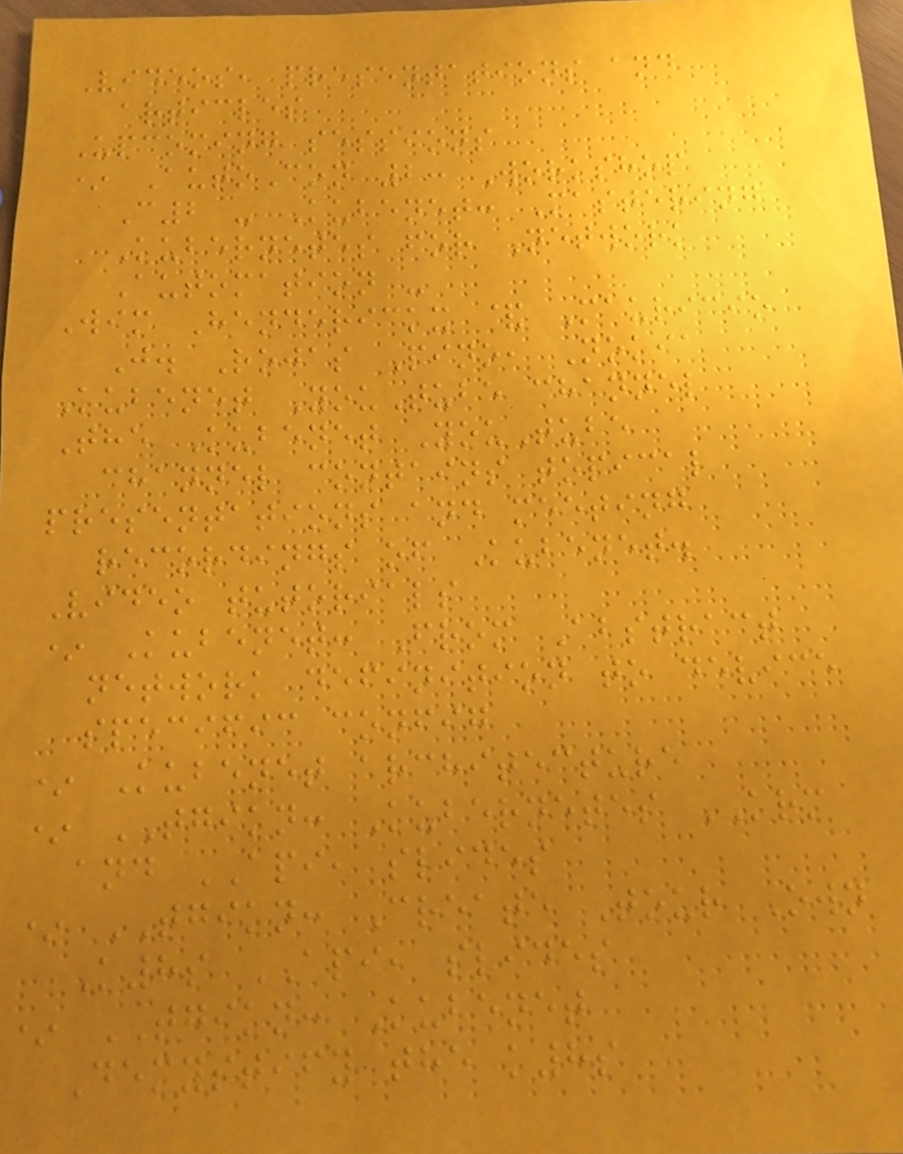Videos, presentations and
articles
Upcoming sessions
* AutoCon 2: Workshop
C2 - Kubenet: Mastering
Kubernetes for Network
Automation -
Wim Henderickx & Mauricio
J. Rojas Pino, Nokia
Kubenet YouTube channel
The Kubenet YouTube
channel contains topical
presentations and meeting
recordings of Kubenet.
Video tutorials
* Kubenet: From Abstract
network definition to device
specific config
* Kubenet architecture
* TGIKN: Kubernetes KRM
and API, slides
* TGIKN: Create Tour Own
K8s API, slides
* TGIKN: Kubenet
Demystify the k8s
